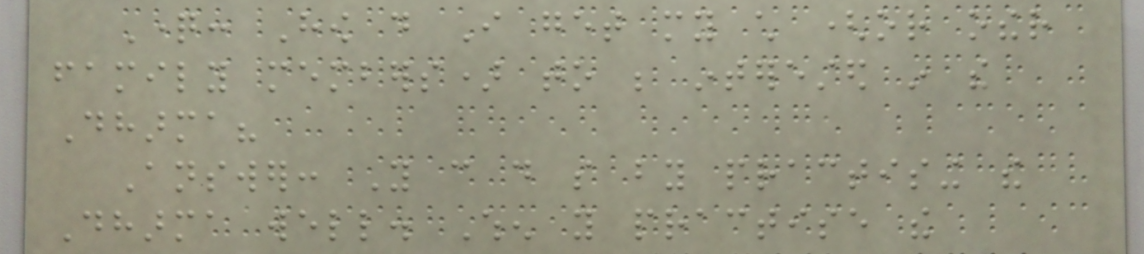Question: How do I get my child (or other
family members) to be interested in the
Dharma?
Answer: You can do so by practising the
Dharma well. When you practise the
